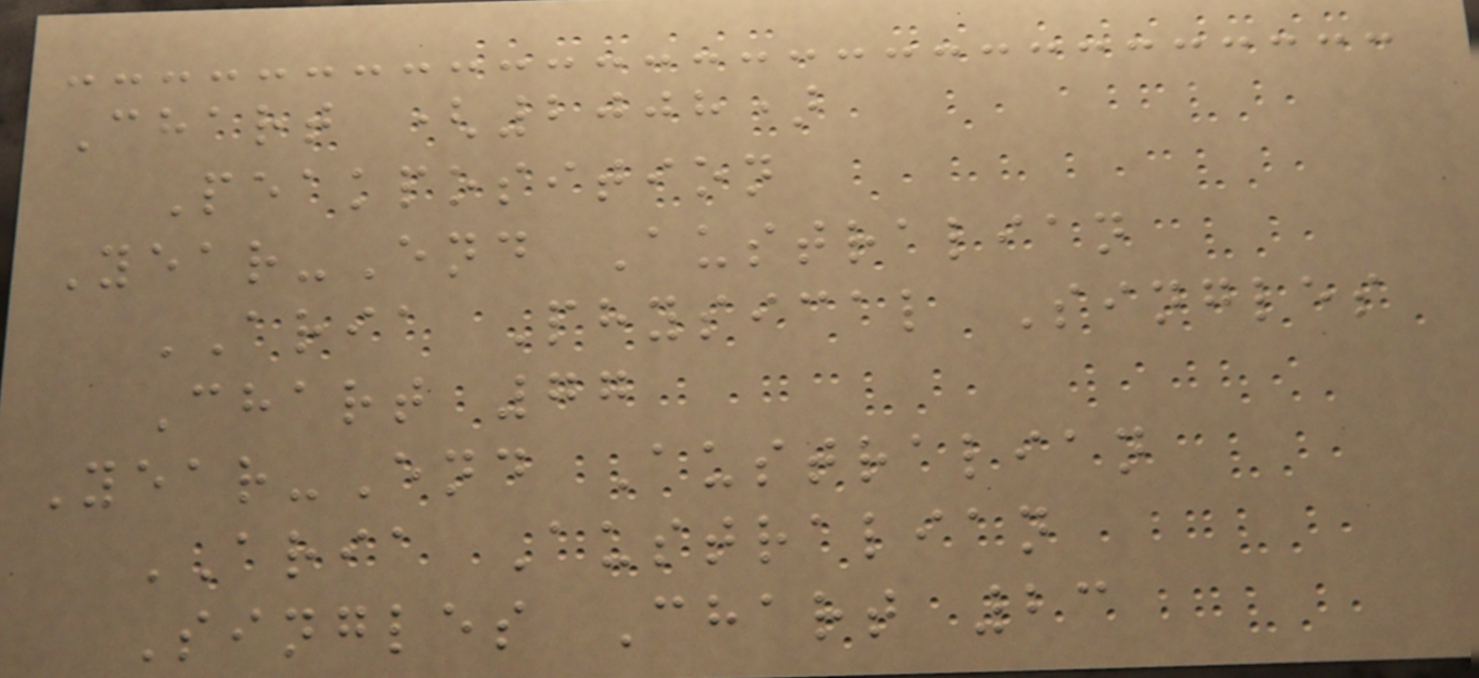Chart (2008)
Peakposition
Year-End Australian
ARIA Physical Singles
Chart 77
Year-End Australian
ARIA Australian
Singles Chart 23
